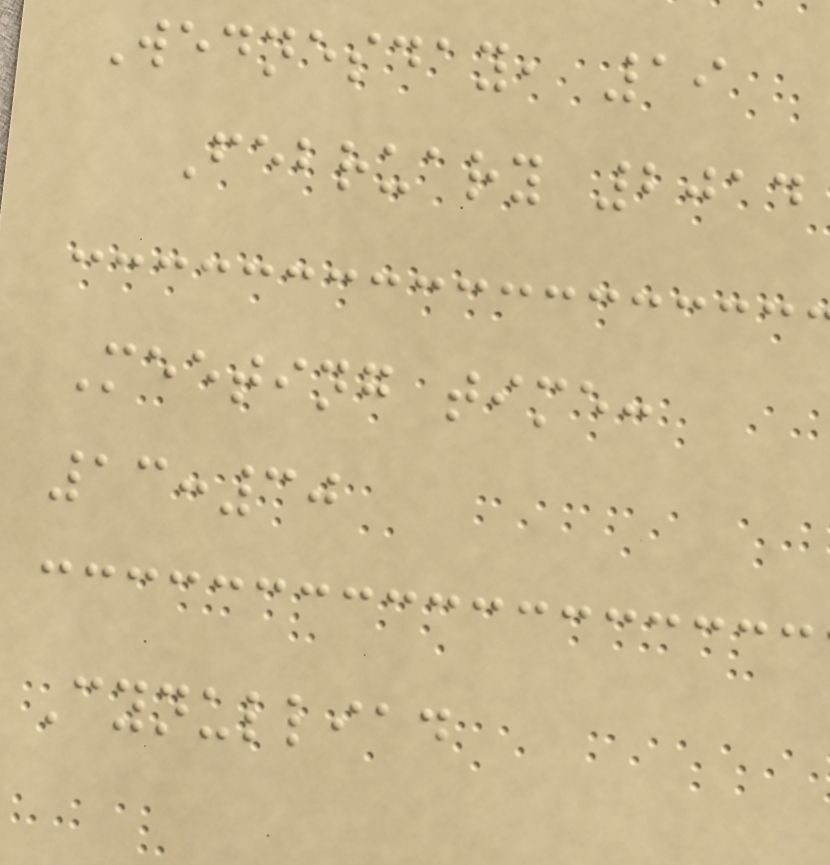Wednesday, 19
February 2014
Meeting time:
13:30
Cynulliad
